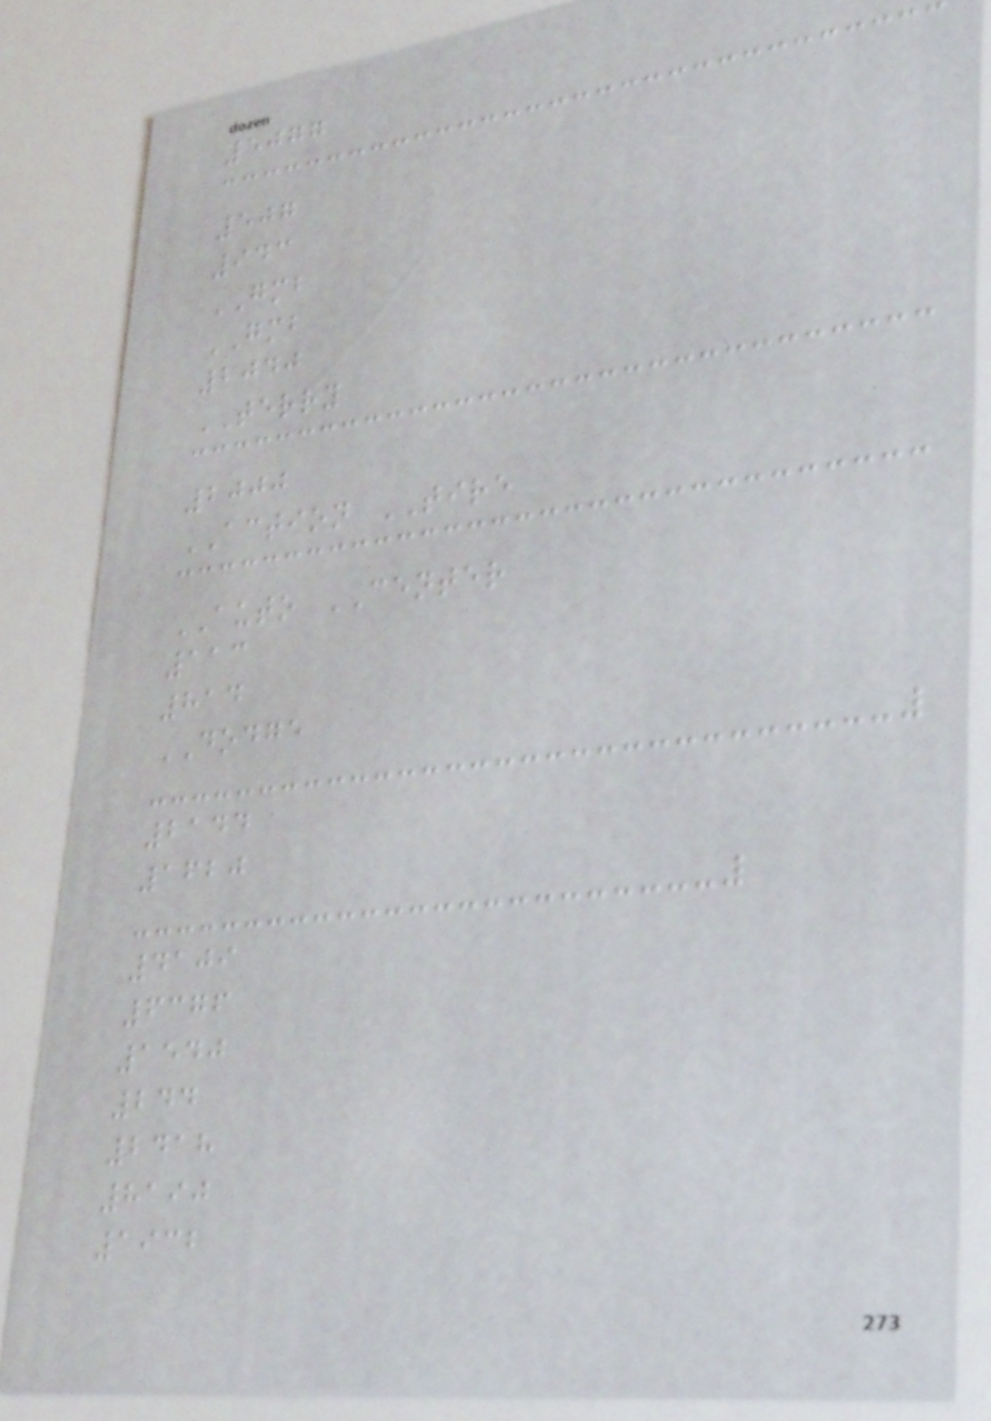5077
507
943
GMB
GMB
2040
TERRY
2000
ACTION TIRE
AUTO CENTER
113
814
DODGE
2144
1620
4109
6376
1540
244
2418
8190
1932
